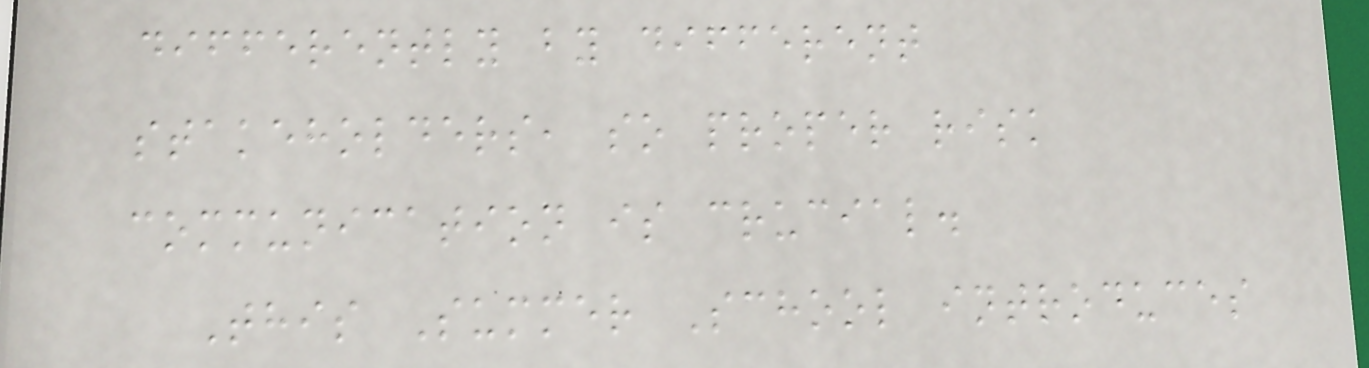differently by different
stakeholders, so proper risk
communication is crucial.
This Summer School introduces
